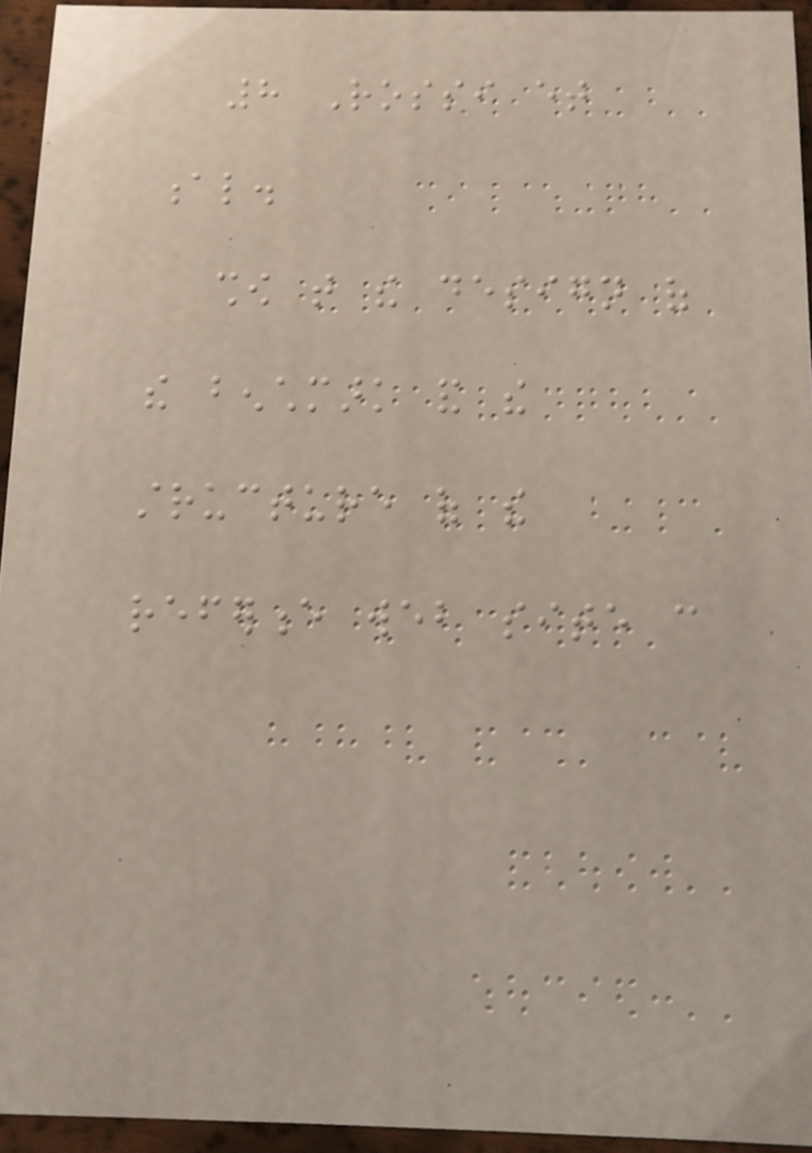8 Rossi et
al.
show that the design of
the benchmark and the
structure of the
reference web site can
